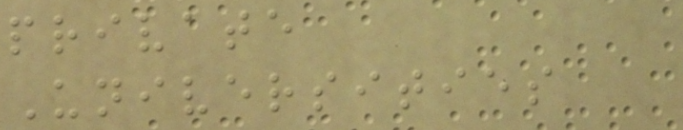private
Universities
